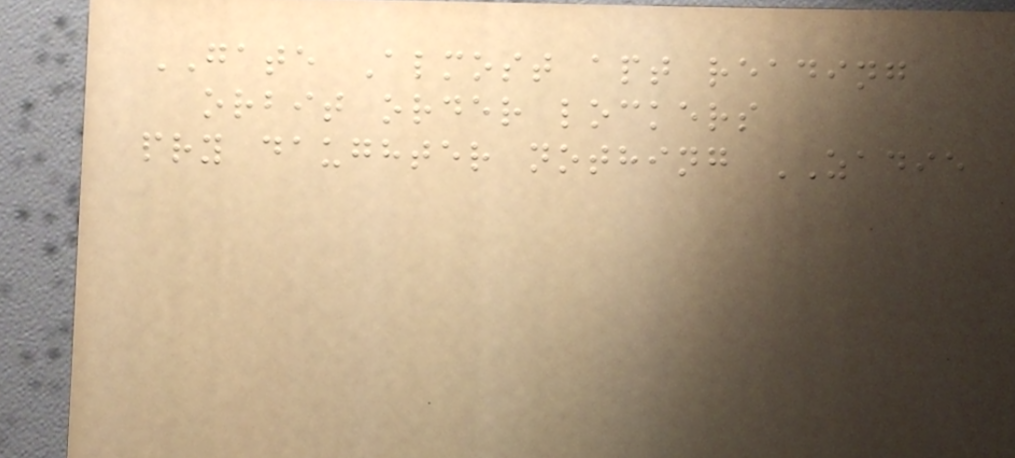GATE Almost apt reading
orbit order lockers
pry daughter nothing ZADIE
